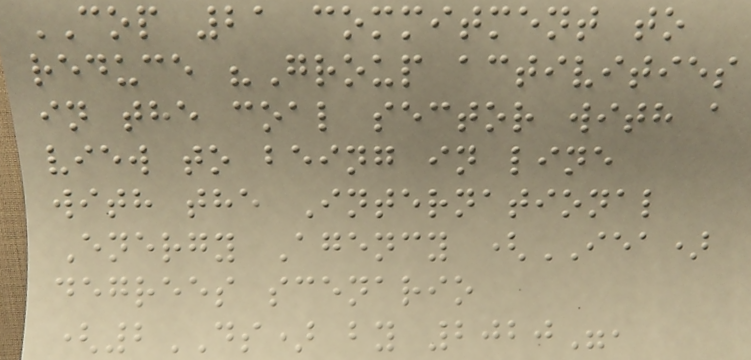COP 21 commitment to
reduce "Group activities
in the coal sector with a
view to being in line
with the International
Energy Agency (IEA)
degrees scenario
(2DS) by 2020",
